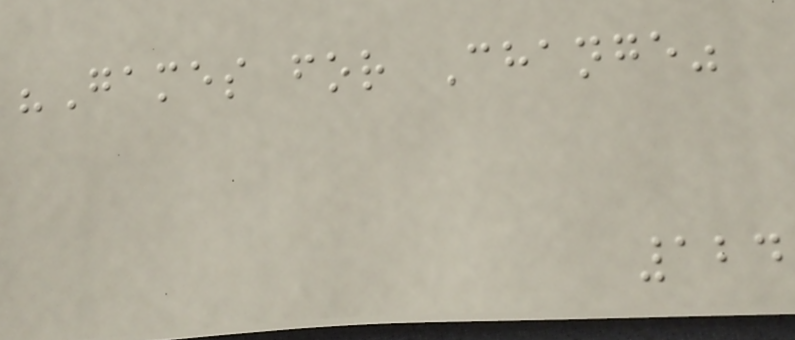"Games for Change"
124
